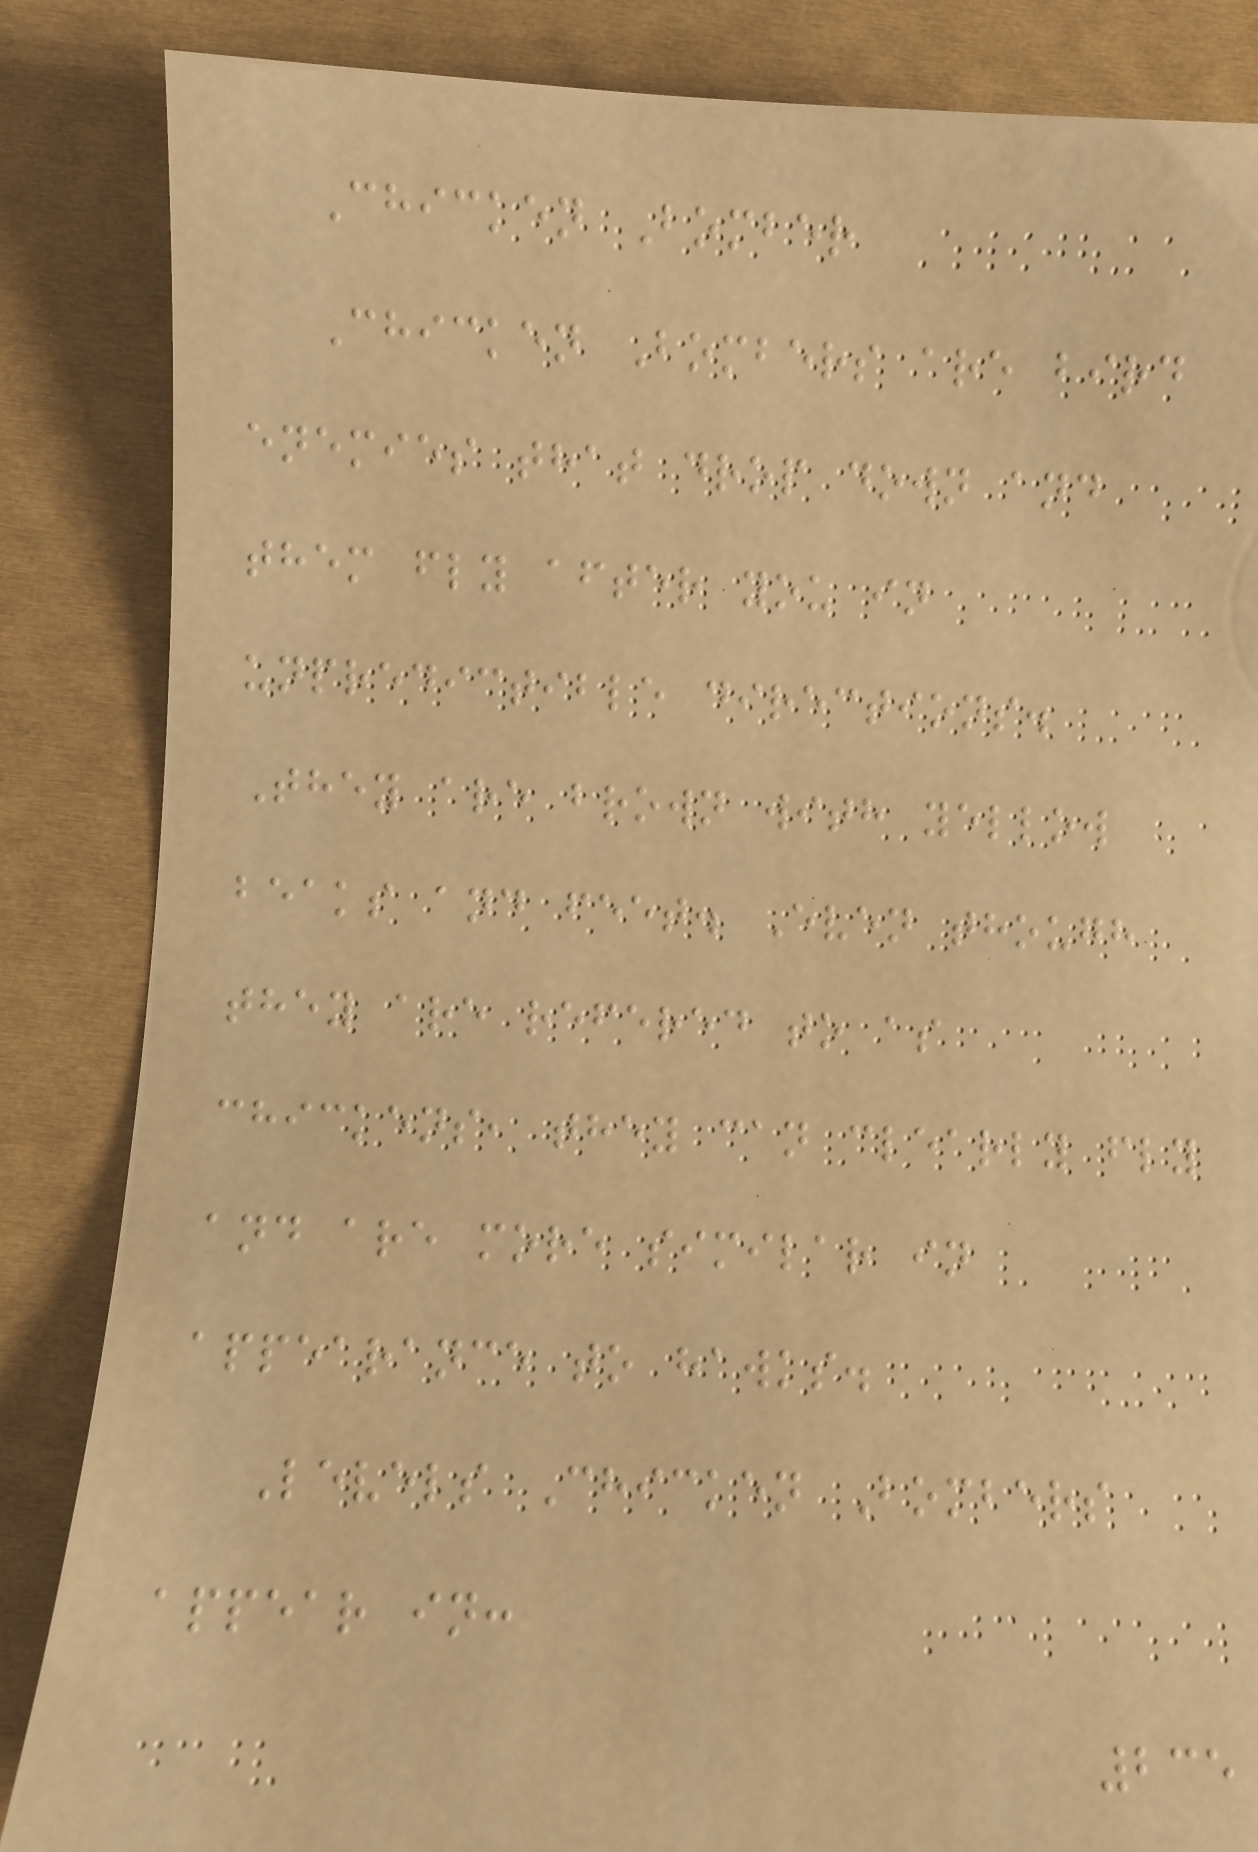Chicken Bomber
Chicken Bombers are bird
enemies that drop down and
them fly after you in
unpredictible directions.
They are brown with yellow
beaks and feet. Even though
they are refered to as
chickens, they can clearly fly
and are more similar in
appearance to hawks.
Levels Chicken Bombers
appear in:
235
